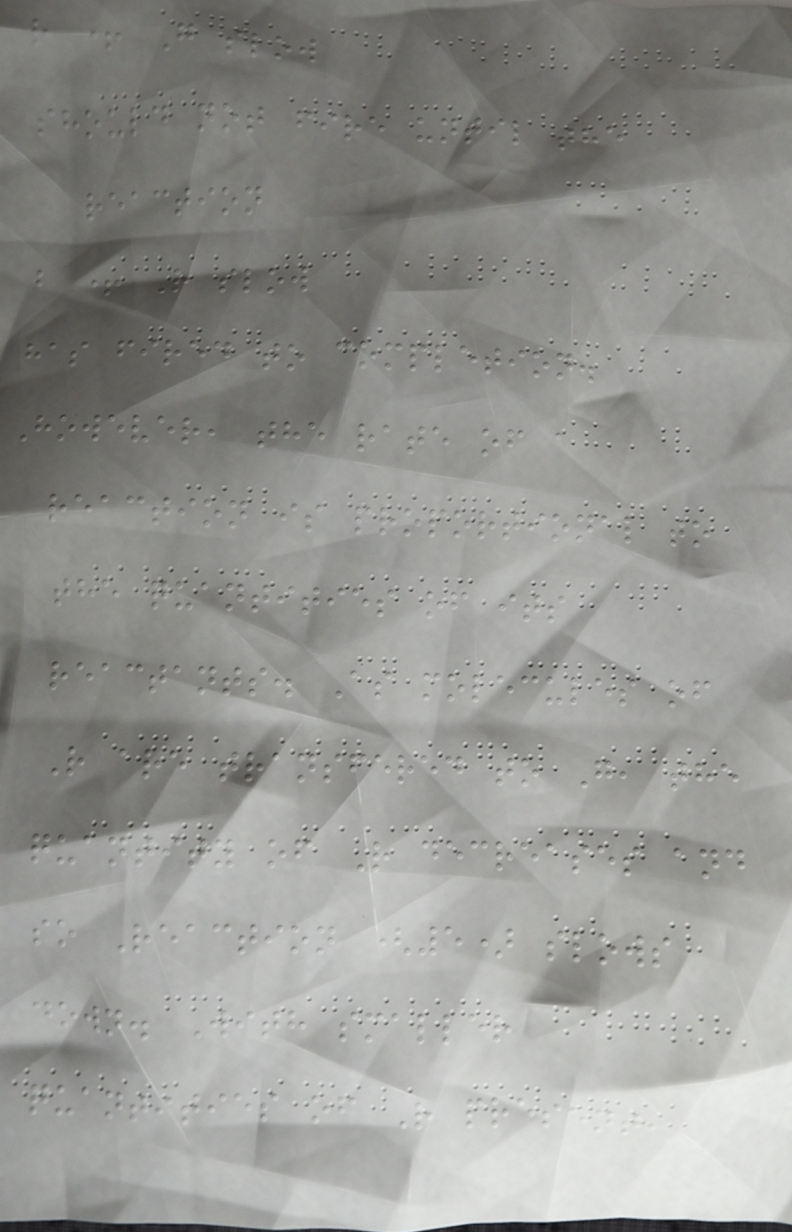r + G slow
should not fire until the
reaction
b + R slow
has fired to completion.
However, the rate of a
reaction is proportional to
the quantities of its
reactants. As molecules of
R are transfered to G, the
quantity of R decreases and
so Reaction (5) slows
down. With smaller
quantities of R present,
